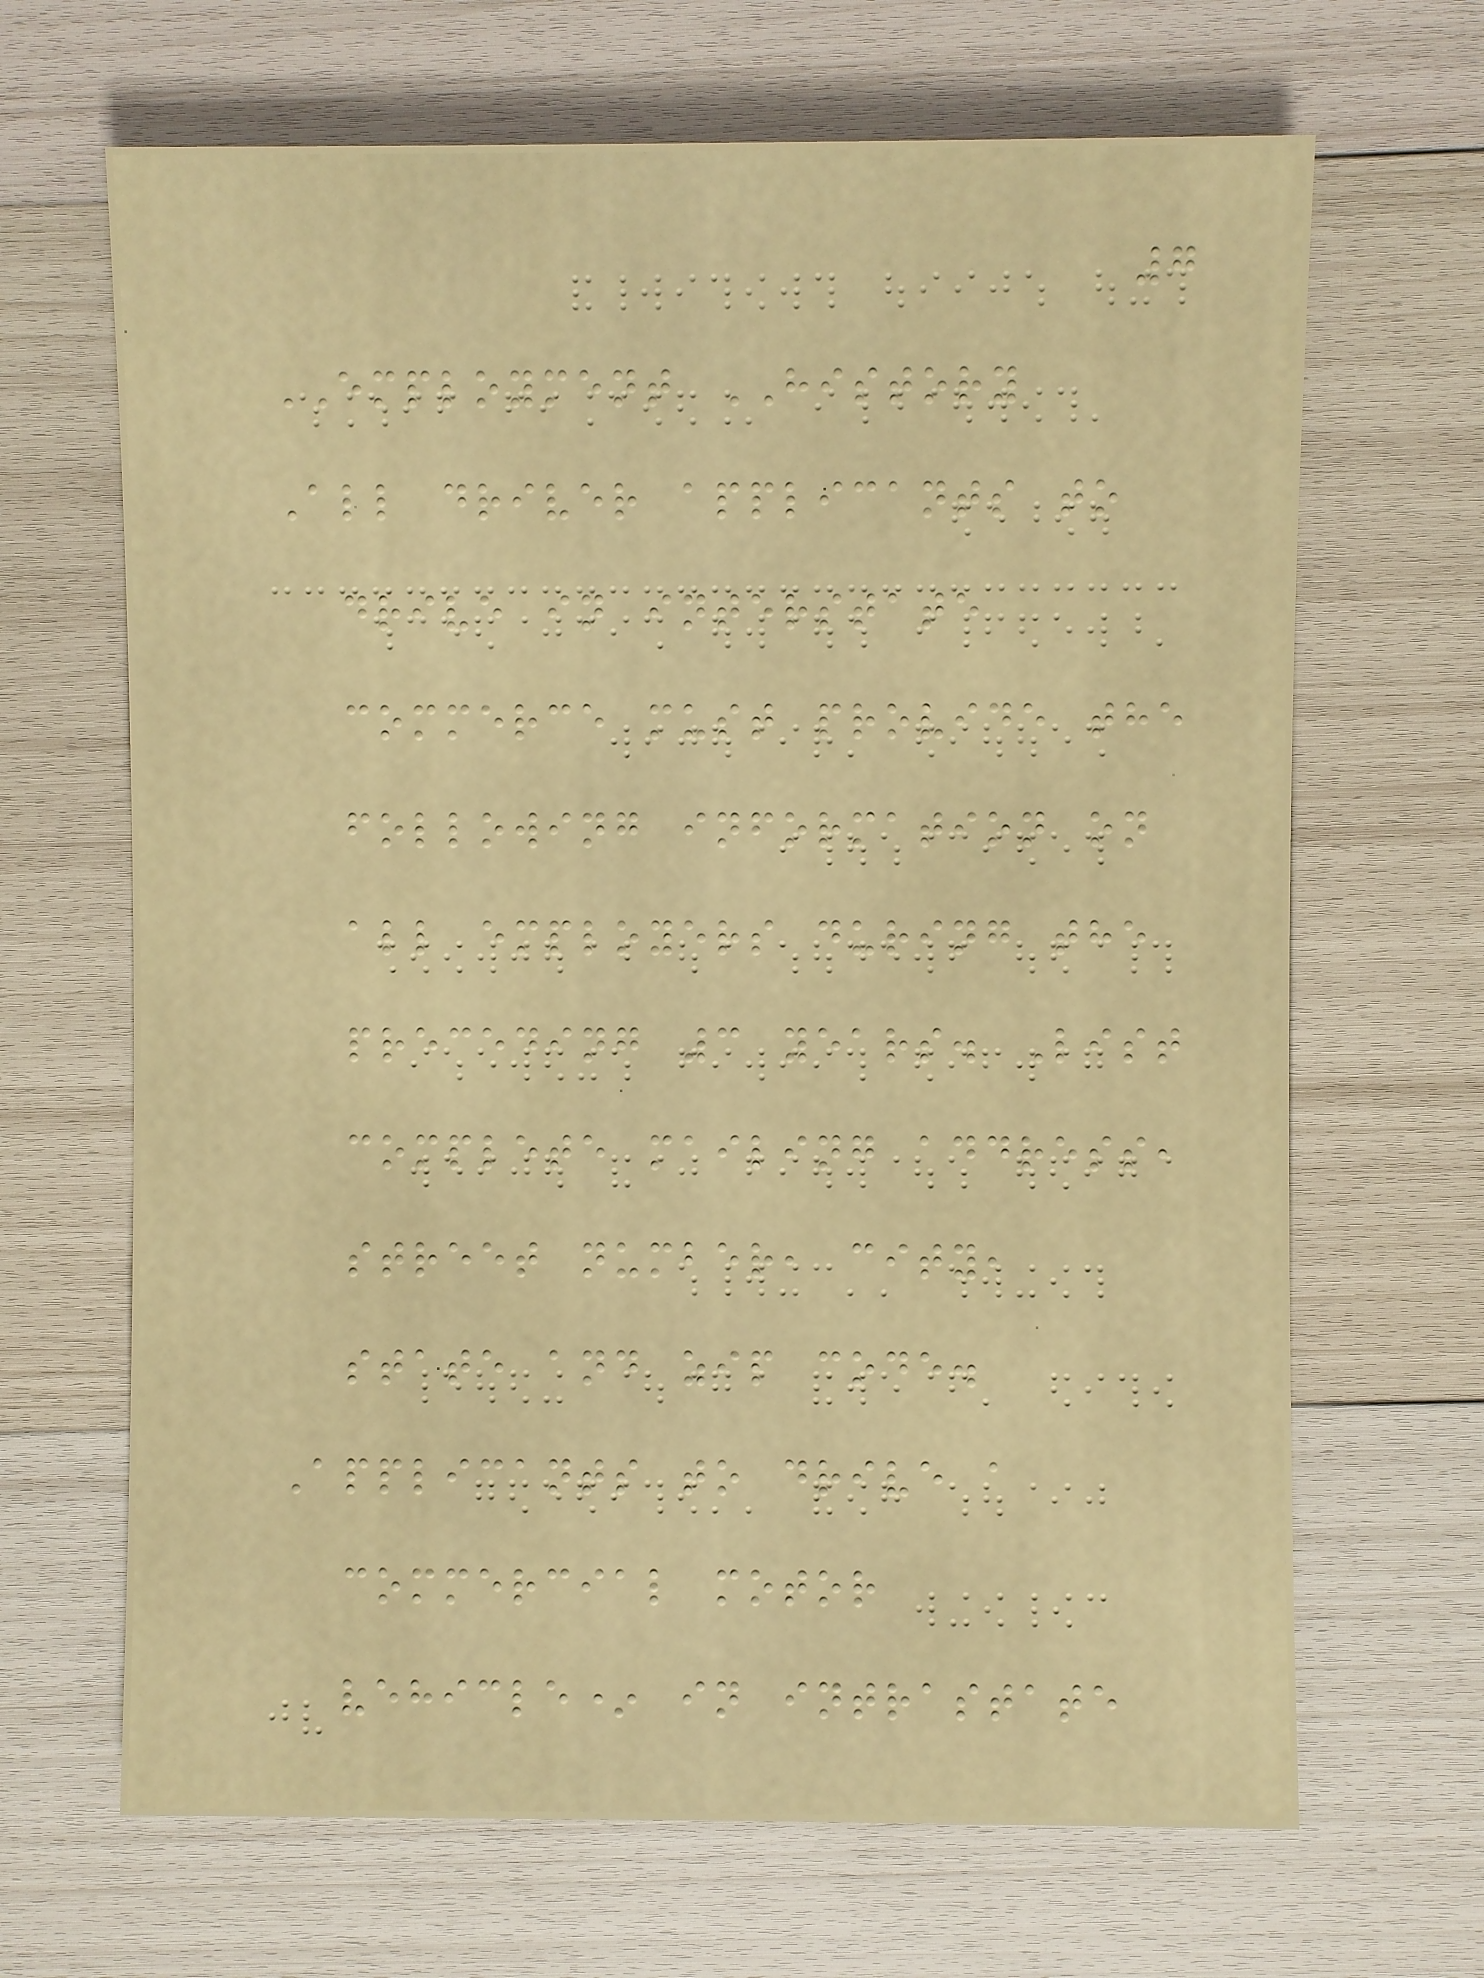7
EMPLOYMENT HISTORY
All driver applicants to
drive in interstate
commerce must provide the
following information on
all employers during the
preceding 3 years. List
complete mailing address,
street number, city,
state and zip code.
Applicants to drive a
commercial motor
vehicle* in intrastate
